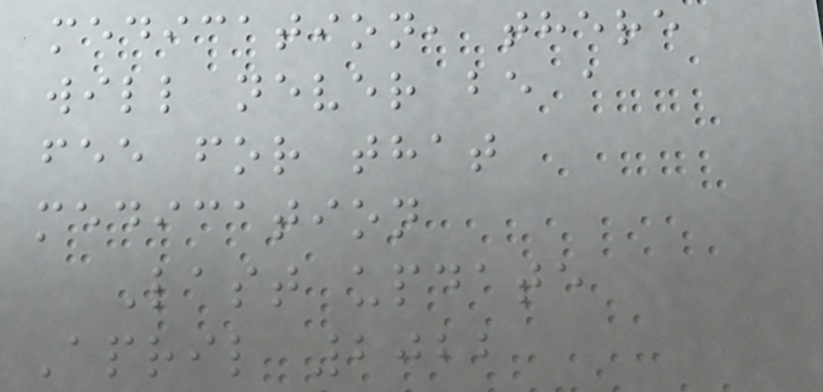medication, there
will never be a
fee for that
medication
Last update
April 2022
